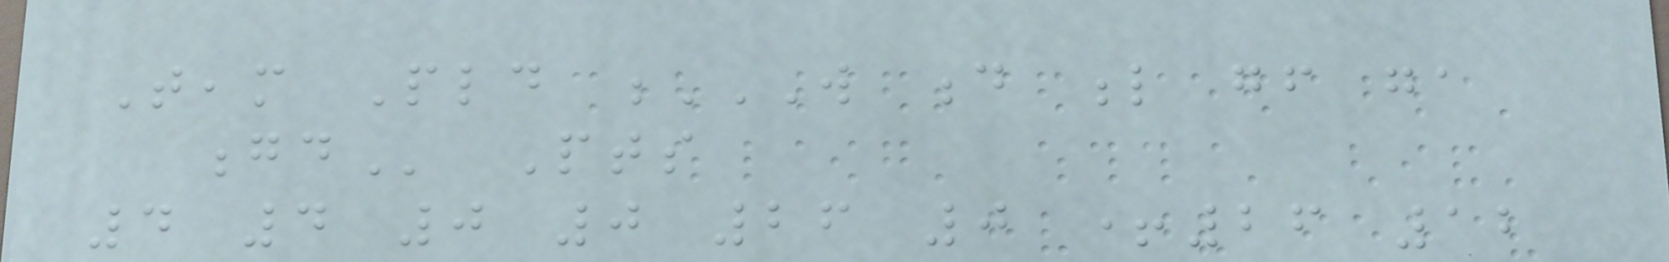Team Pld W D L GF GA
GD Pts
4 4 0 0 26 0 +26 12
